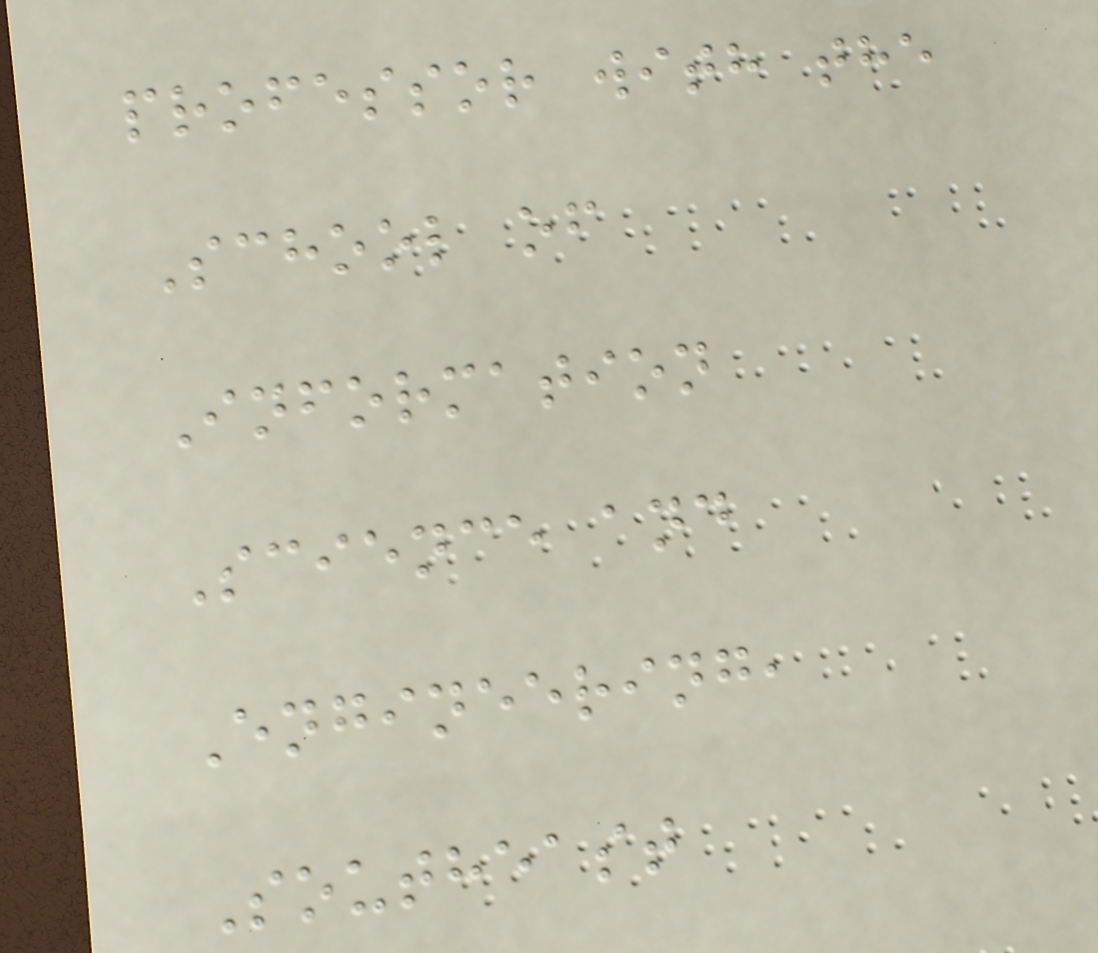professor with the
School of
Information
Science and
Engineering,
Southeast
